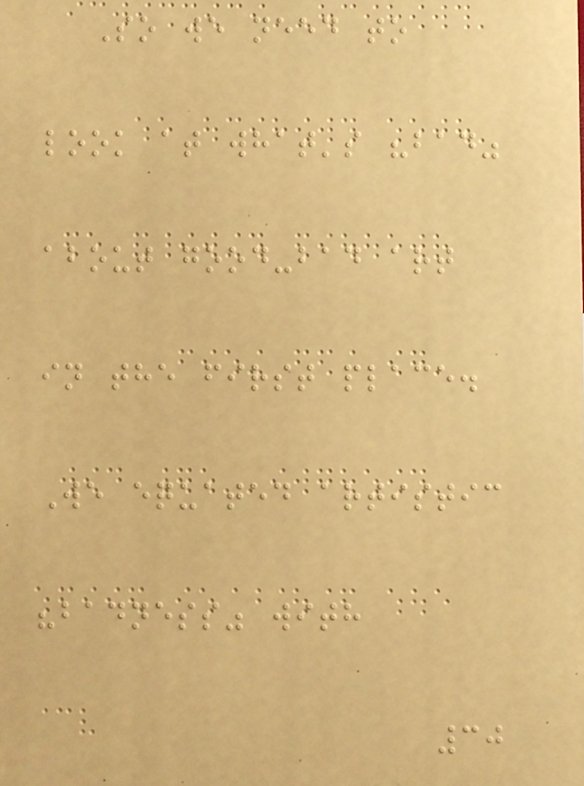So we need to
look at what's "bad"
about good-bad art
in the first place.
We equated artistic
"badness" with
30
